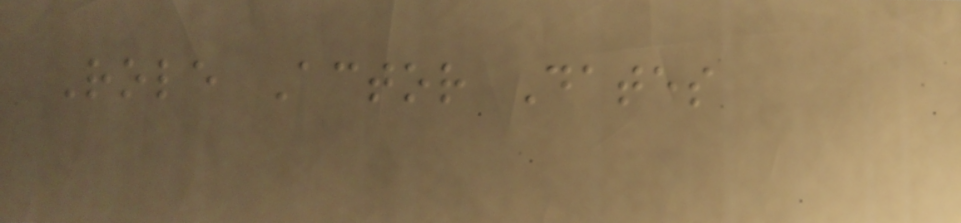Role Actor Dates
